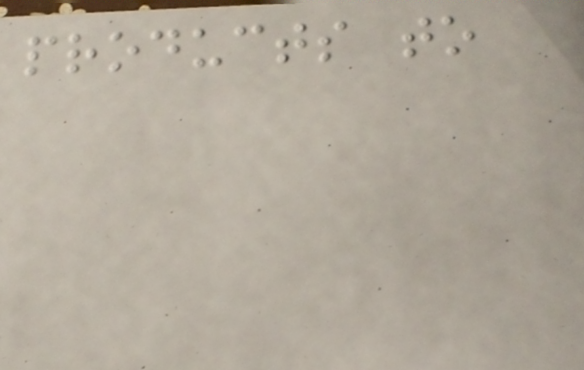products to
